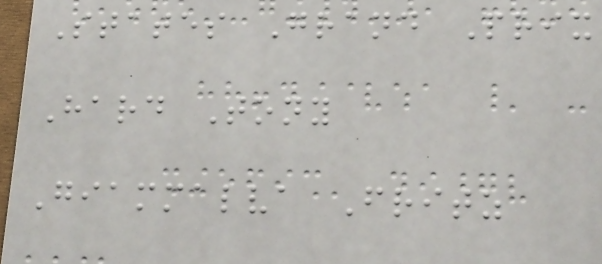States Grand Prix
Hard Tony
Giammalva Fritz
